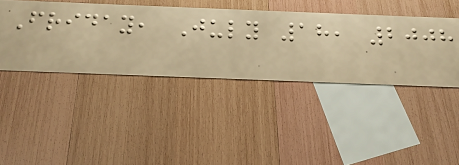Friday, July 18, 2008
